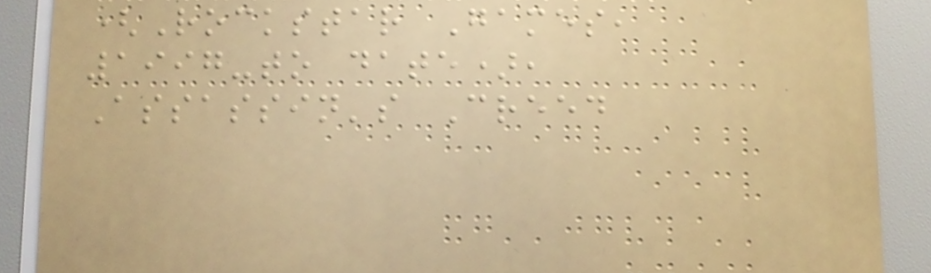(Rockstar Games,
1997-to date),
Assassin's Creed
